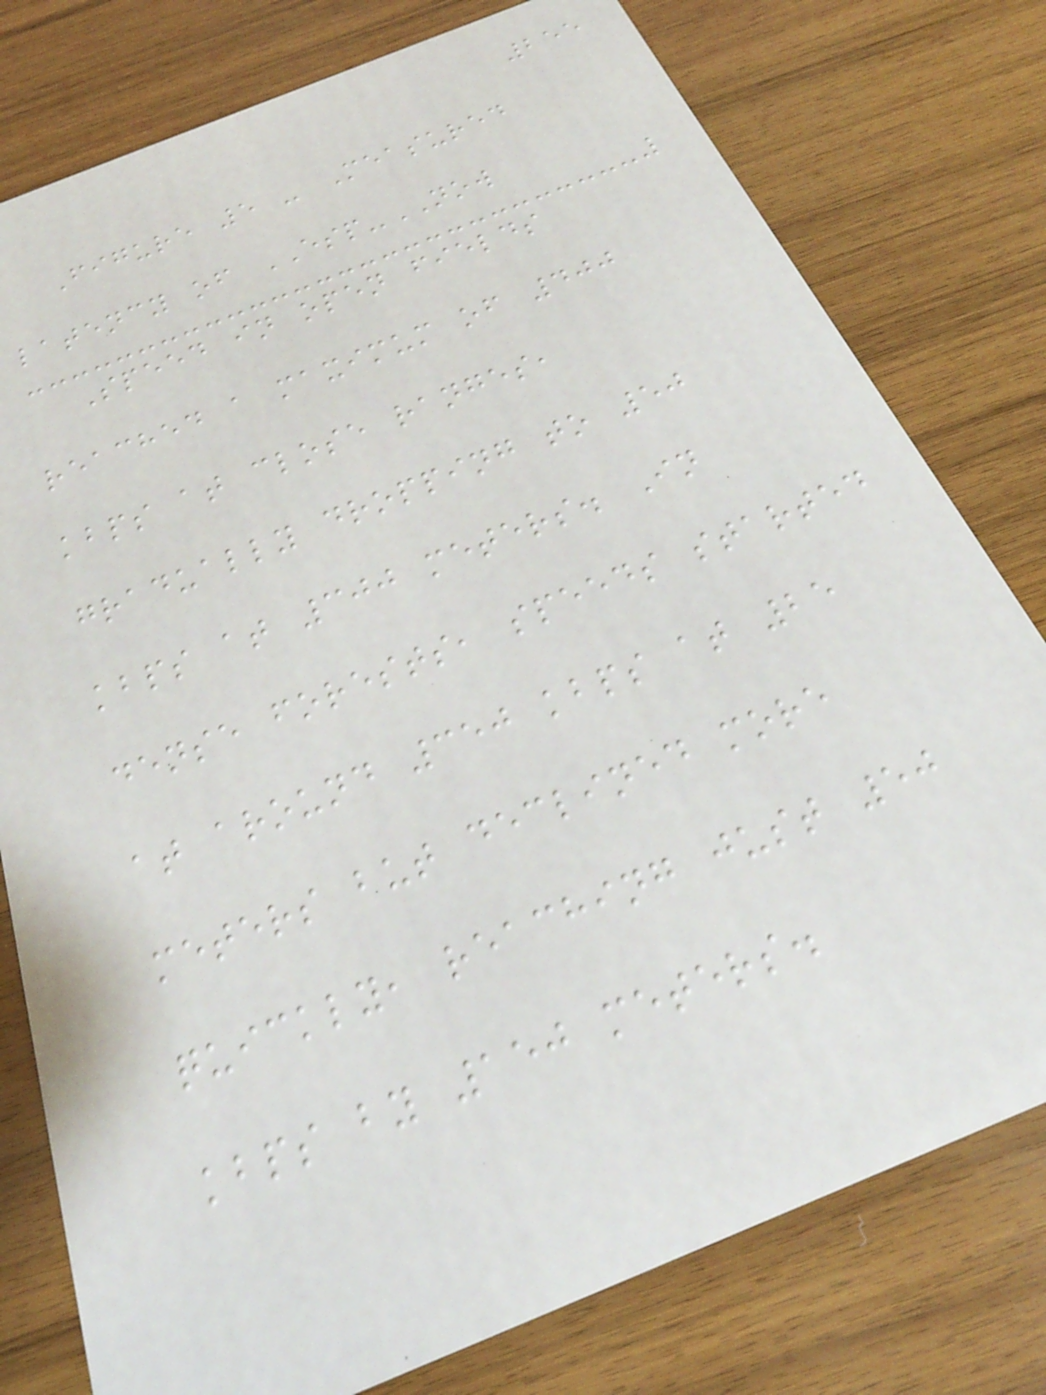255
Figure 5 - Measured
latency of ESP-NOW
Speed in open fields
reached a maximum of 400
kbps at close ranges,
gradually dropping to 50
kbps at 300 meters. In
dense forests, speeds started
at around 350 kbps at 25
meters but declined more
quickly, reaching just 50
kbps by 150 meters.
